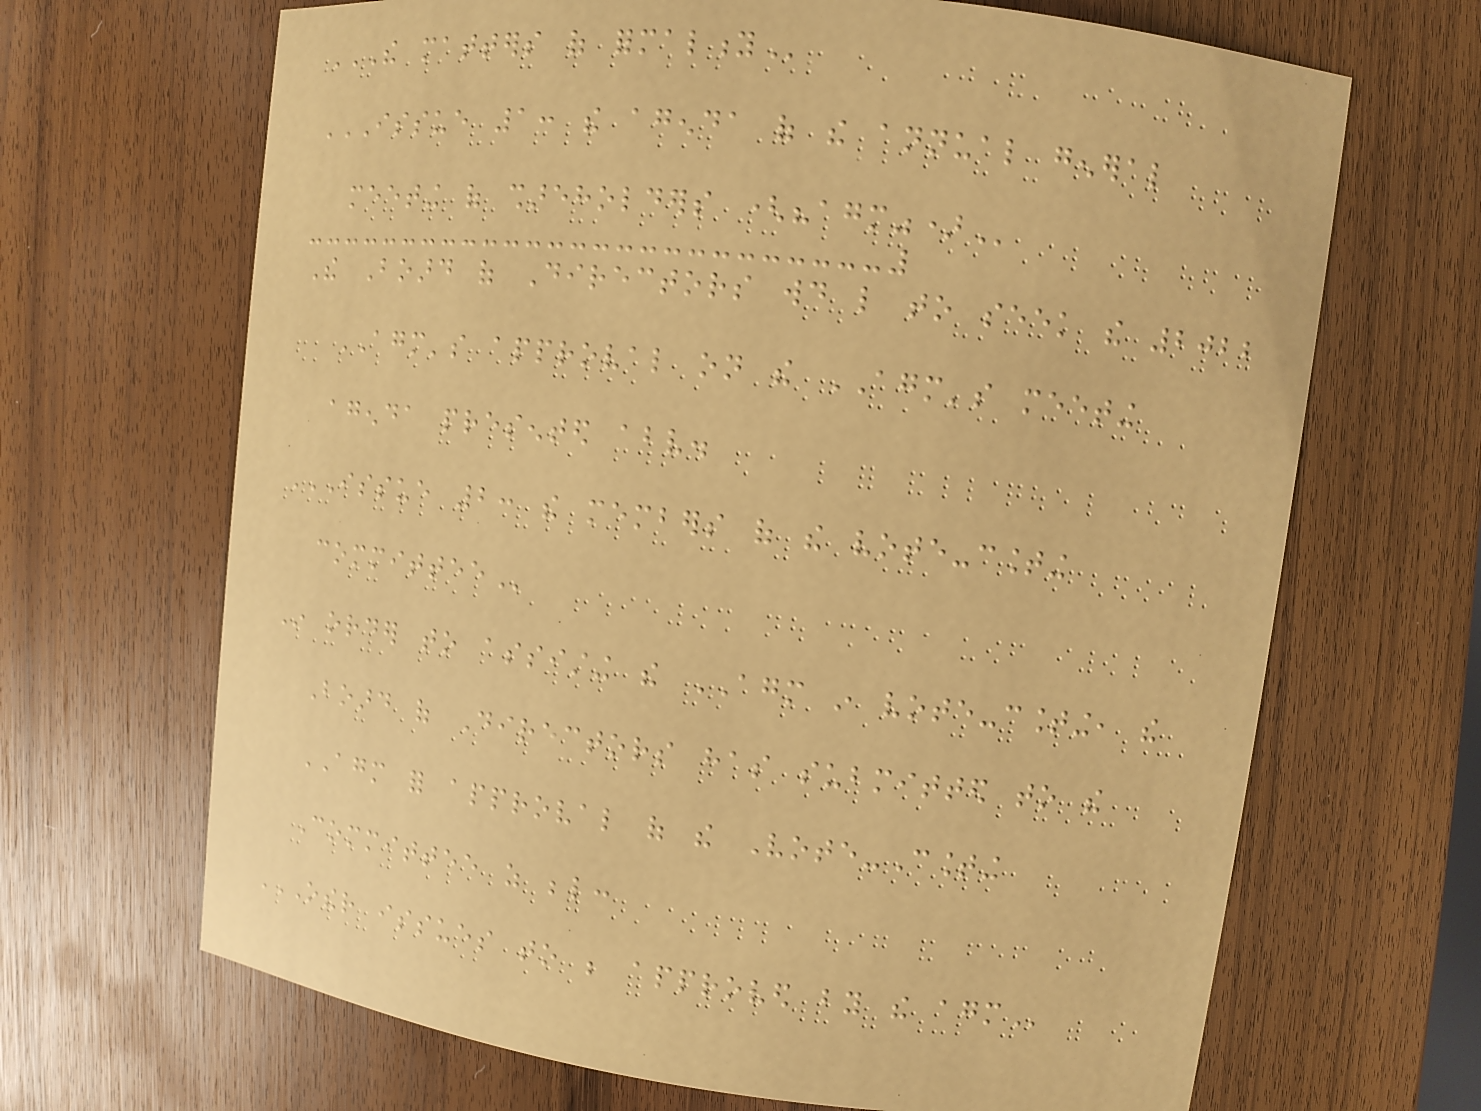THE MATTERS OF FORMALITY
ISSUE 1: THE AGENDA OF THE ANNUAL GENERAL
MEETING OF SHAREHOLDERS ("AGM")
The Board of Directors would like to seek the 2022
AGM's approval on the AGM's meeting
agenda presented above.
ISSUE 2: THE MEMBERS OF THE VOTE-COUNTING
COMMITTEE
In order to assisting the AGM in vote-counting, the
Board of Directors has submitted to the
AGM for approval of the Vote-Counting
Committee as below:
OTHER ISSUES TO BE APPROVED BY THE AGM
